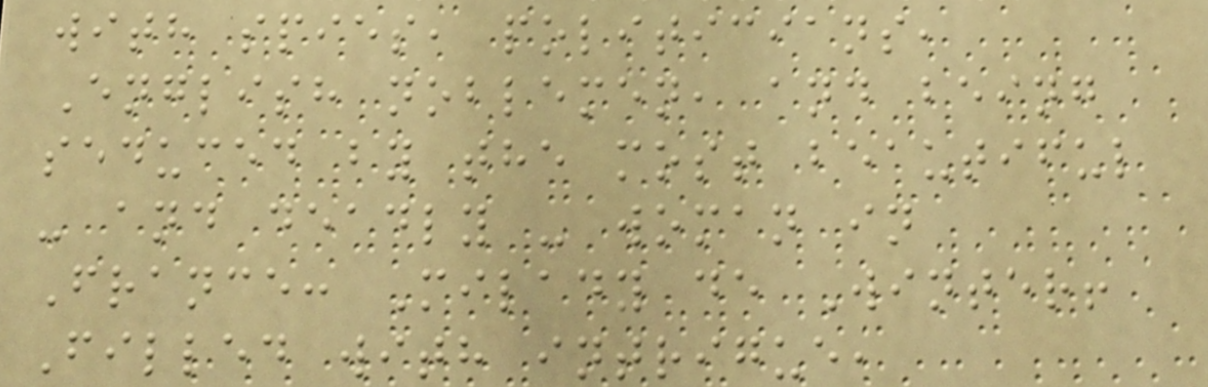with spies, politicians,
English noblemen, and being
seduced by the most beautiful
- and deadly - woman in
France: Milady de Winter!
Filled with intrigue,
